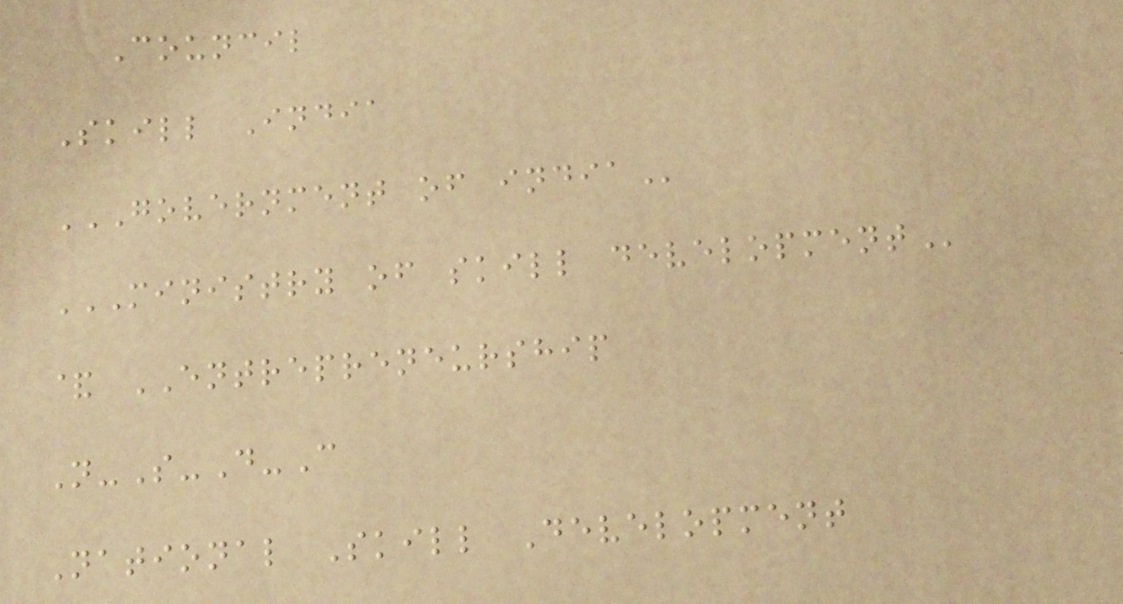Council
Skill India
GOVERNMENT OF INDIA
MINISTRY OF SKILL DEVELOPMENT
& ENTREPRENEURSHIP
N-S-D-C
National Skill Development
